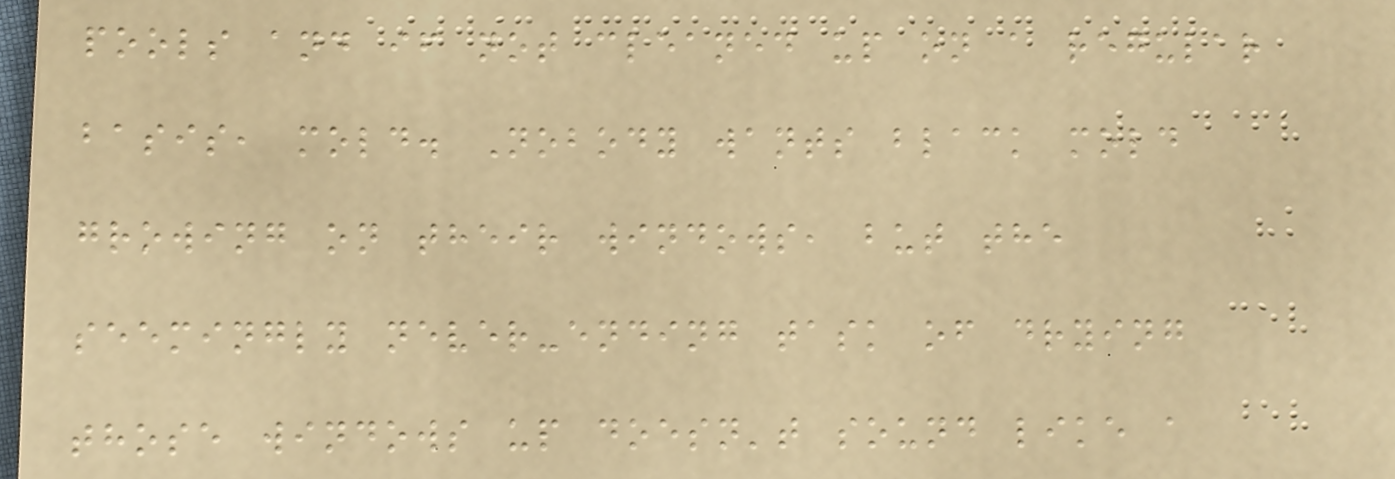pools and if not cleaned up on a regular
basis, mold. Nobody wants black mold
growing on their windows, but the
seemingly never-ending task of drying
those windows up doesn't sound like a
